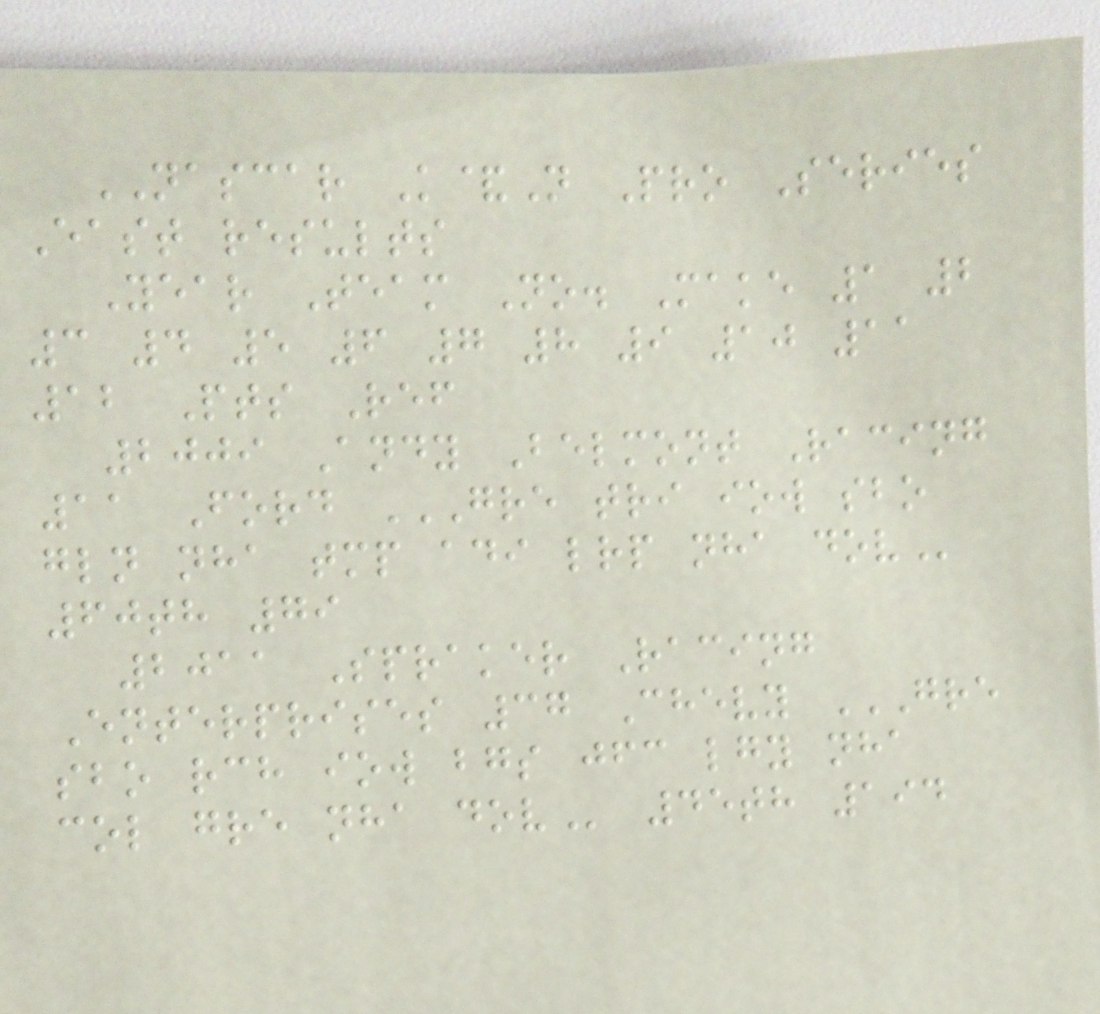NASCAR K&N Pro Series
East results
Year Team No. Make 1 2
3 4 5 6 7 8 9 10 11
12 Pts Ref
2009 Andy Belmont Racing
11 Ford GRE TRI IOW SBO
GLN NHA TMP ADI LRP NHA DOV
60th 79
2011 Spraker Racing
Enterprises 37 Chevy GRE
SBO RCH IOW BGS JFC LGY NHA
COL GRE NHA DOV 45th 194
